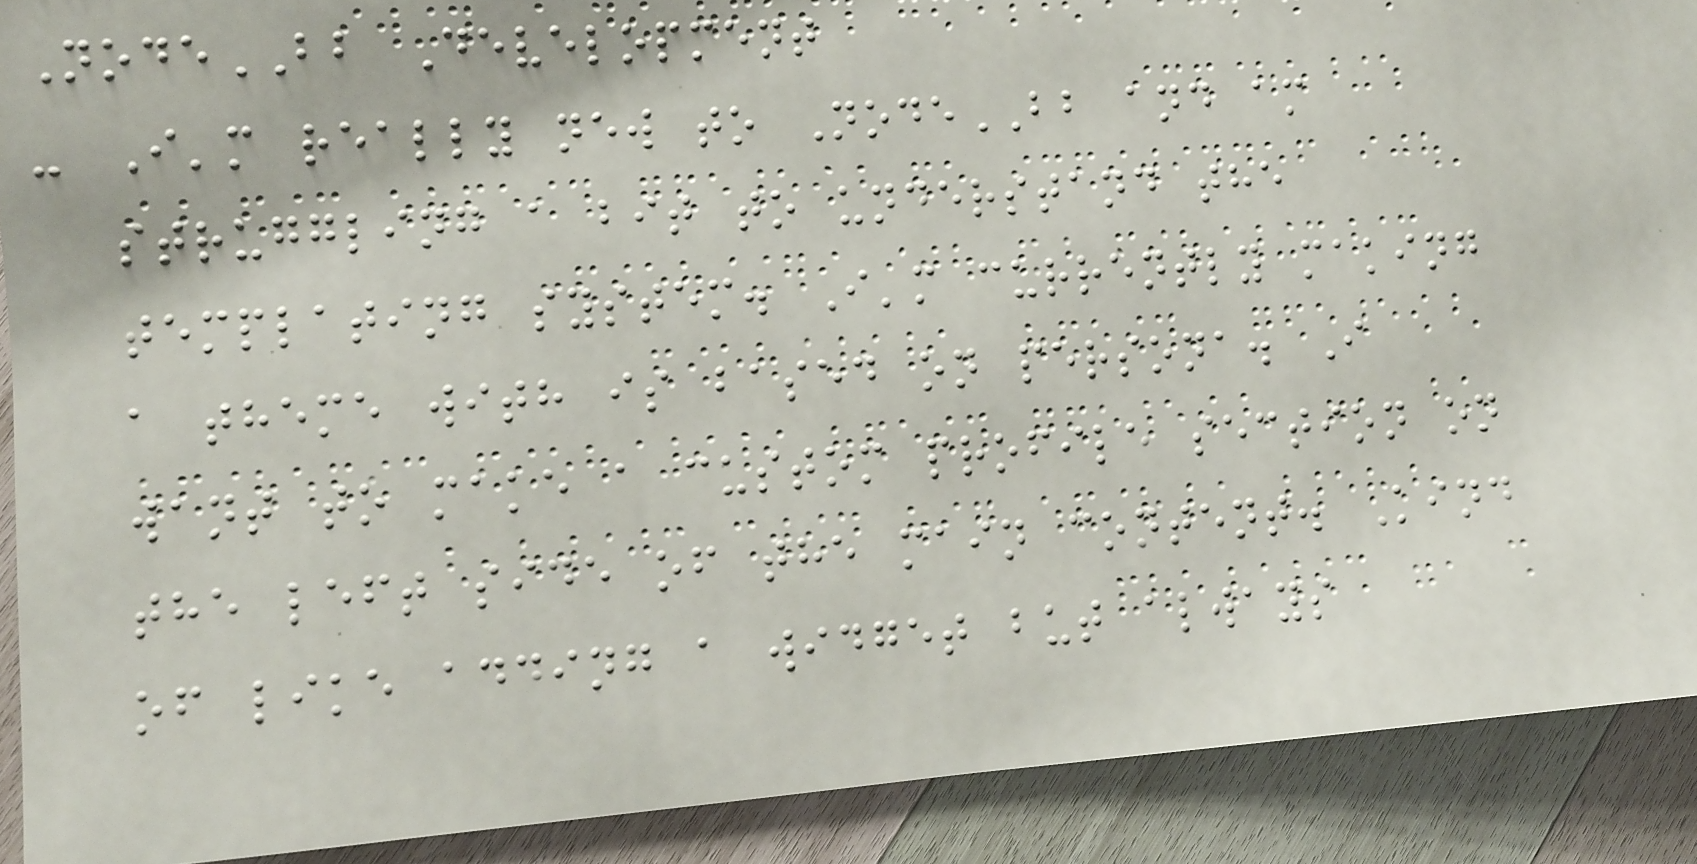NodeBB Development
- I'm really new to NodeBB and am
struggling a bit to understand the
templating system. I'm currently making
a theme with is based on persona. I
want to make a custom profile section on
the left side of the main content. Kind
of like adding a widget but always
